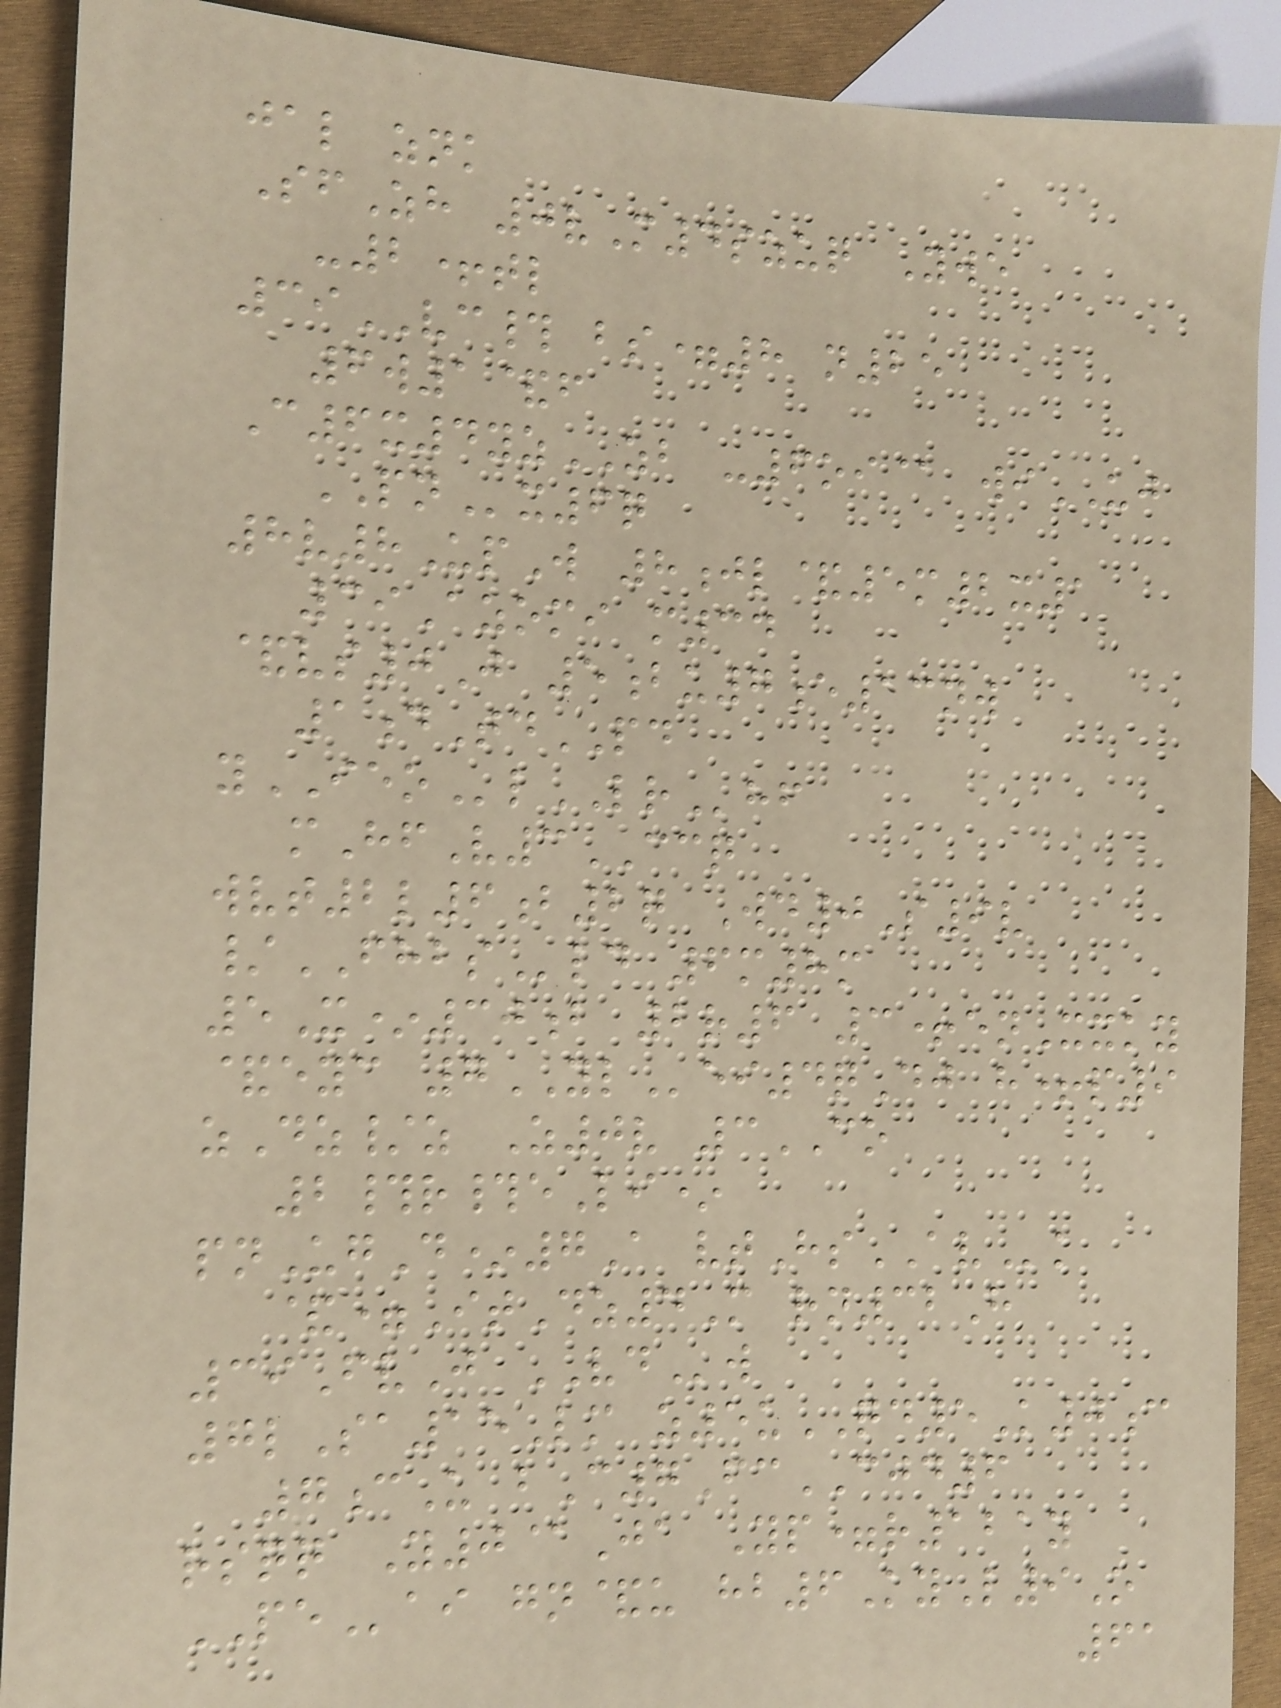jal znk
SfZh 0vM4szuq Ywe
-2+tl
39VC# bs=8 n25
6w1&f
C6x4yzZB -6oi@ wiUJ
PNx6q
8v8UpW 8jl&5m2x1
39Azomi m34
&vs0J 5bu7e13nw
1dTdPD
yIEOlLRhf
mHfV3CCQ
wvt2l6b2q Wd0S9v
/FHBSld 6m8m
5X*30b 2r6 3+enXxky
&eyc 7YLei4qDj h+p9
zDz/z Z0v 3CO
2#r#eLi*
pnUgD*7A vtHsAVk
&=ItDz4M rn32H
39FvJ VDw
7lSa15Lm z5uQD5K0c
7cU bC7FcCJD6
rsqq Y0@Ja Yp=r121y
PEai gn&u hb6KyL9O
61
